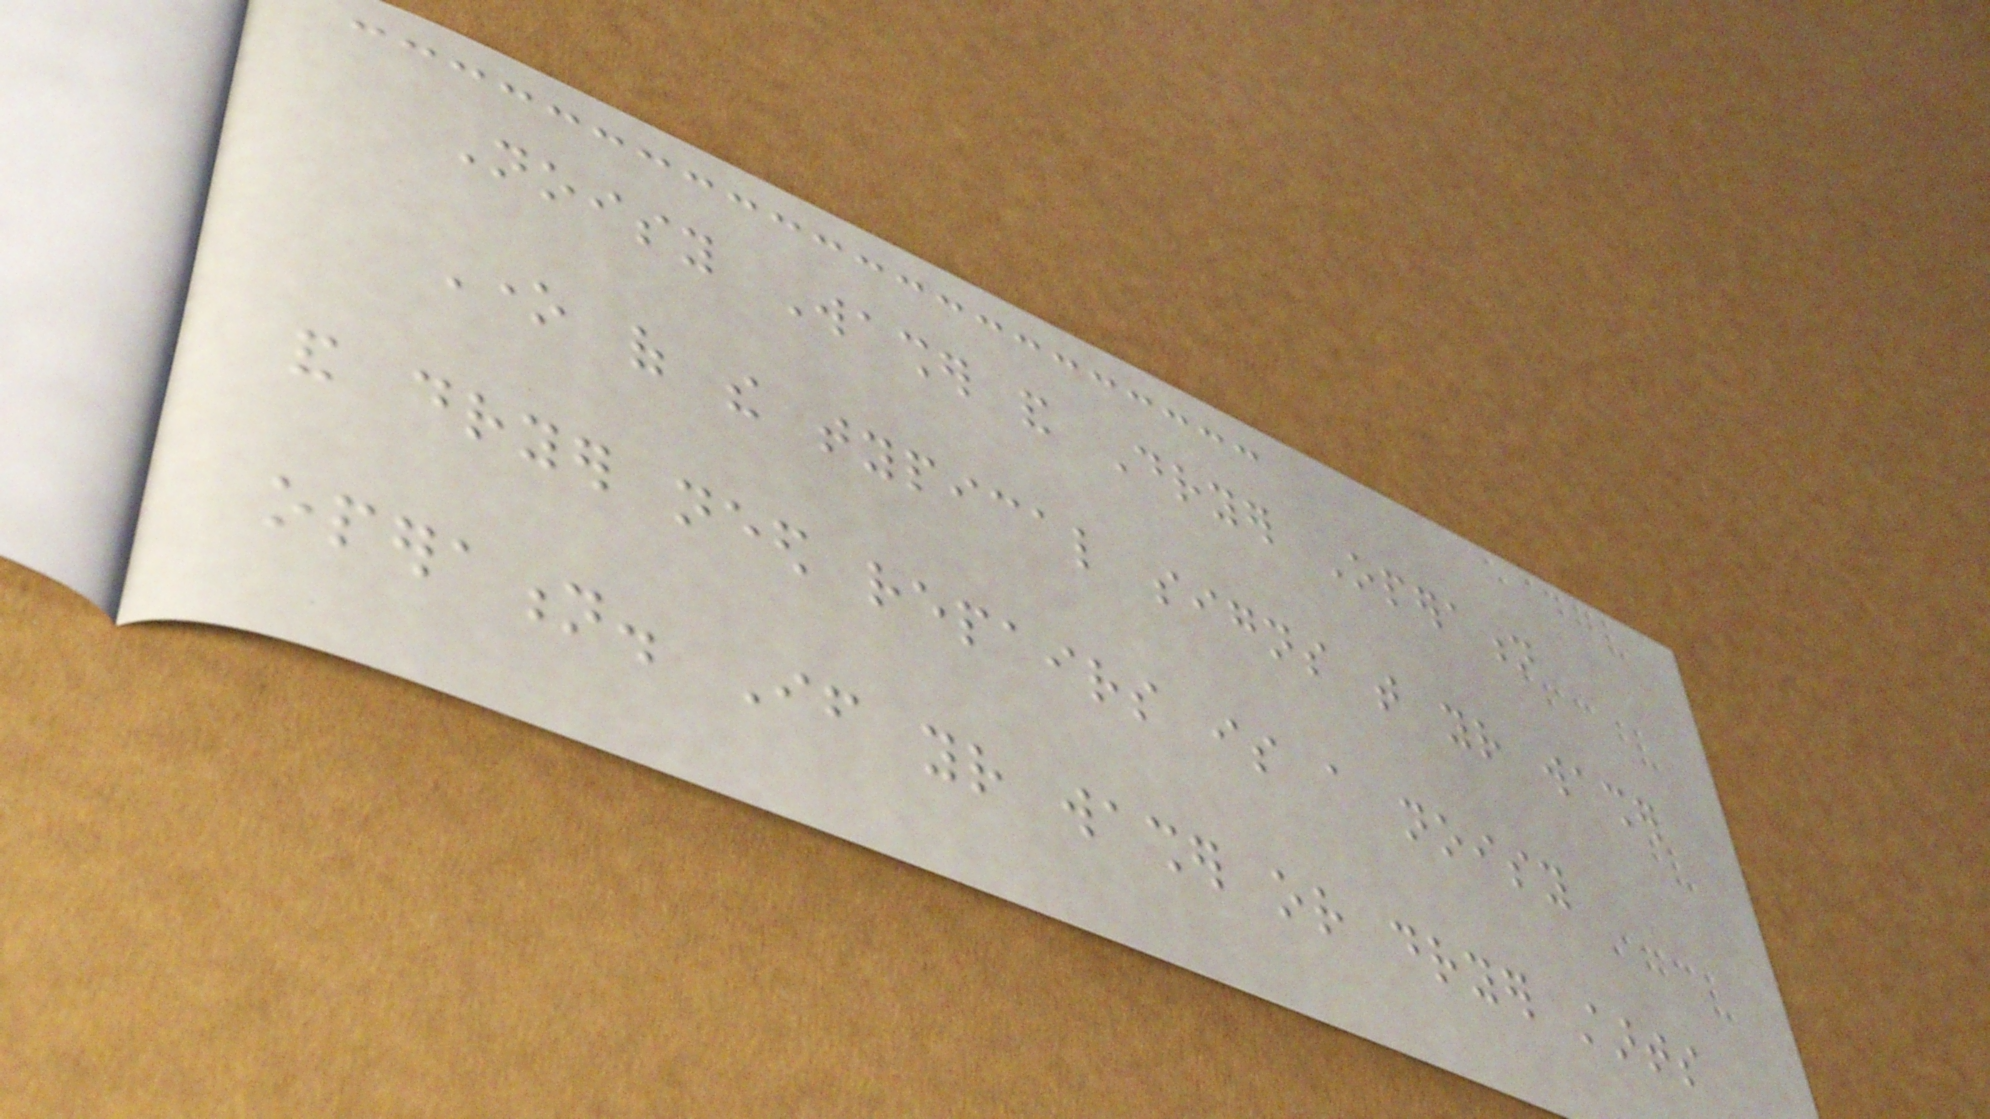Noisy Washer and Dryer Operation
One of the typical signs that your washer
and dryer need repairs is a noisy
operation. If your washer or dryer starts
